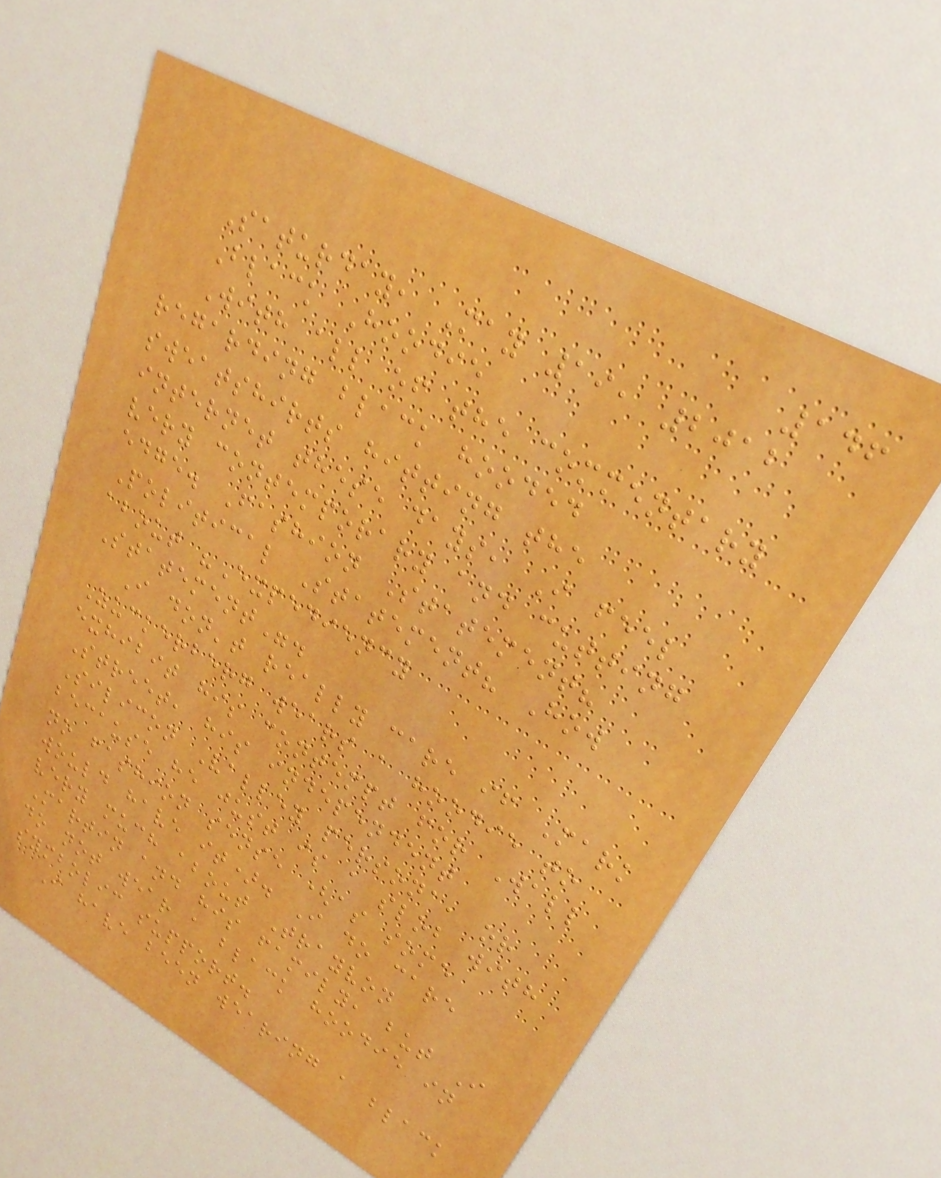146
Saturday, May 19, 2012
Black Hoodie
With all of the commentary
regarding black hooded
sweatshirts hitting the
internet these days, I feel
very contemporary and cutting
edge. Fashion Statement?
Political Statement? How
about "Expediency
Statement".
I don't really care if Mark
Zuckerberg wears a hoodie to
exhibit his contempt for Wall
Street, his independent
Silicon Valley persona, or
because he just is a slob with
no fashion sense (as some
would have it). I do care
very much about Trayvon
Martin and his family, but I
do not wear a black hoodie in
symbolic support.
I have been wearing a black
